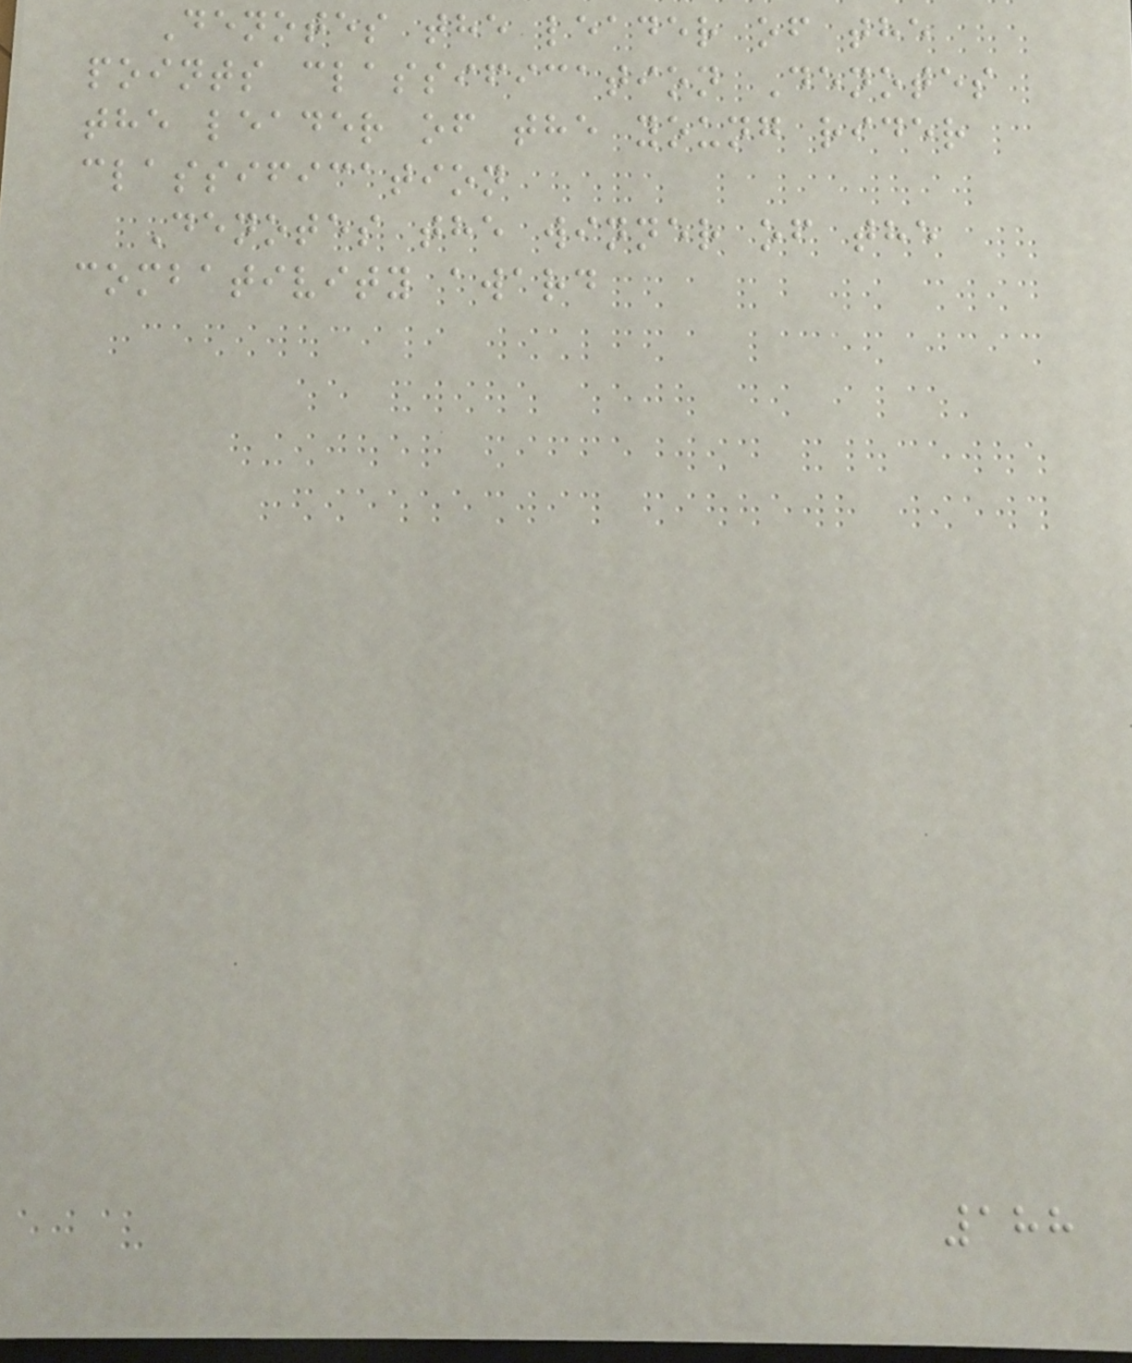Denotes the leader of the
points classification Denotes
the leader of the young rider
classification
Denotes the winner of the
combativity award
188
